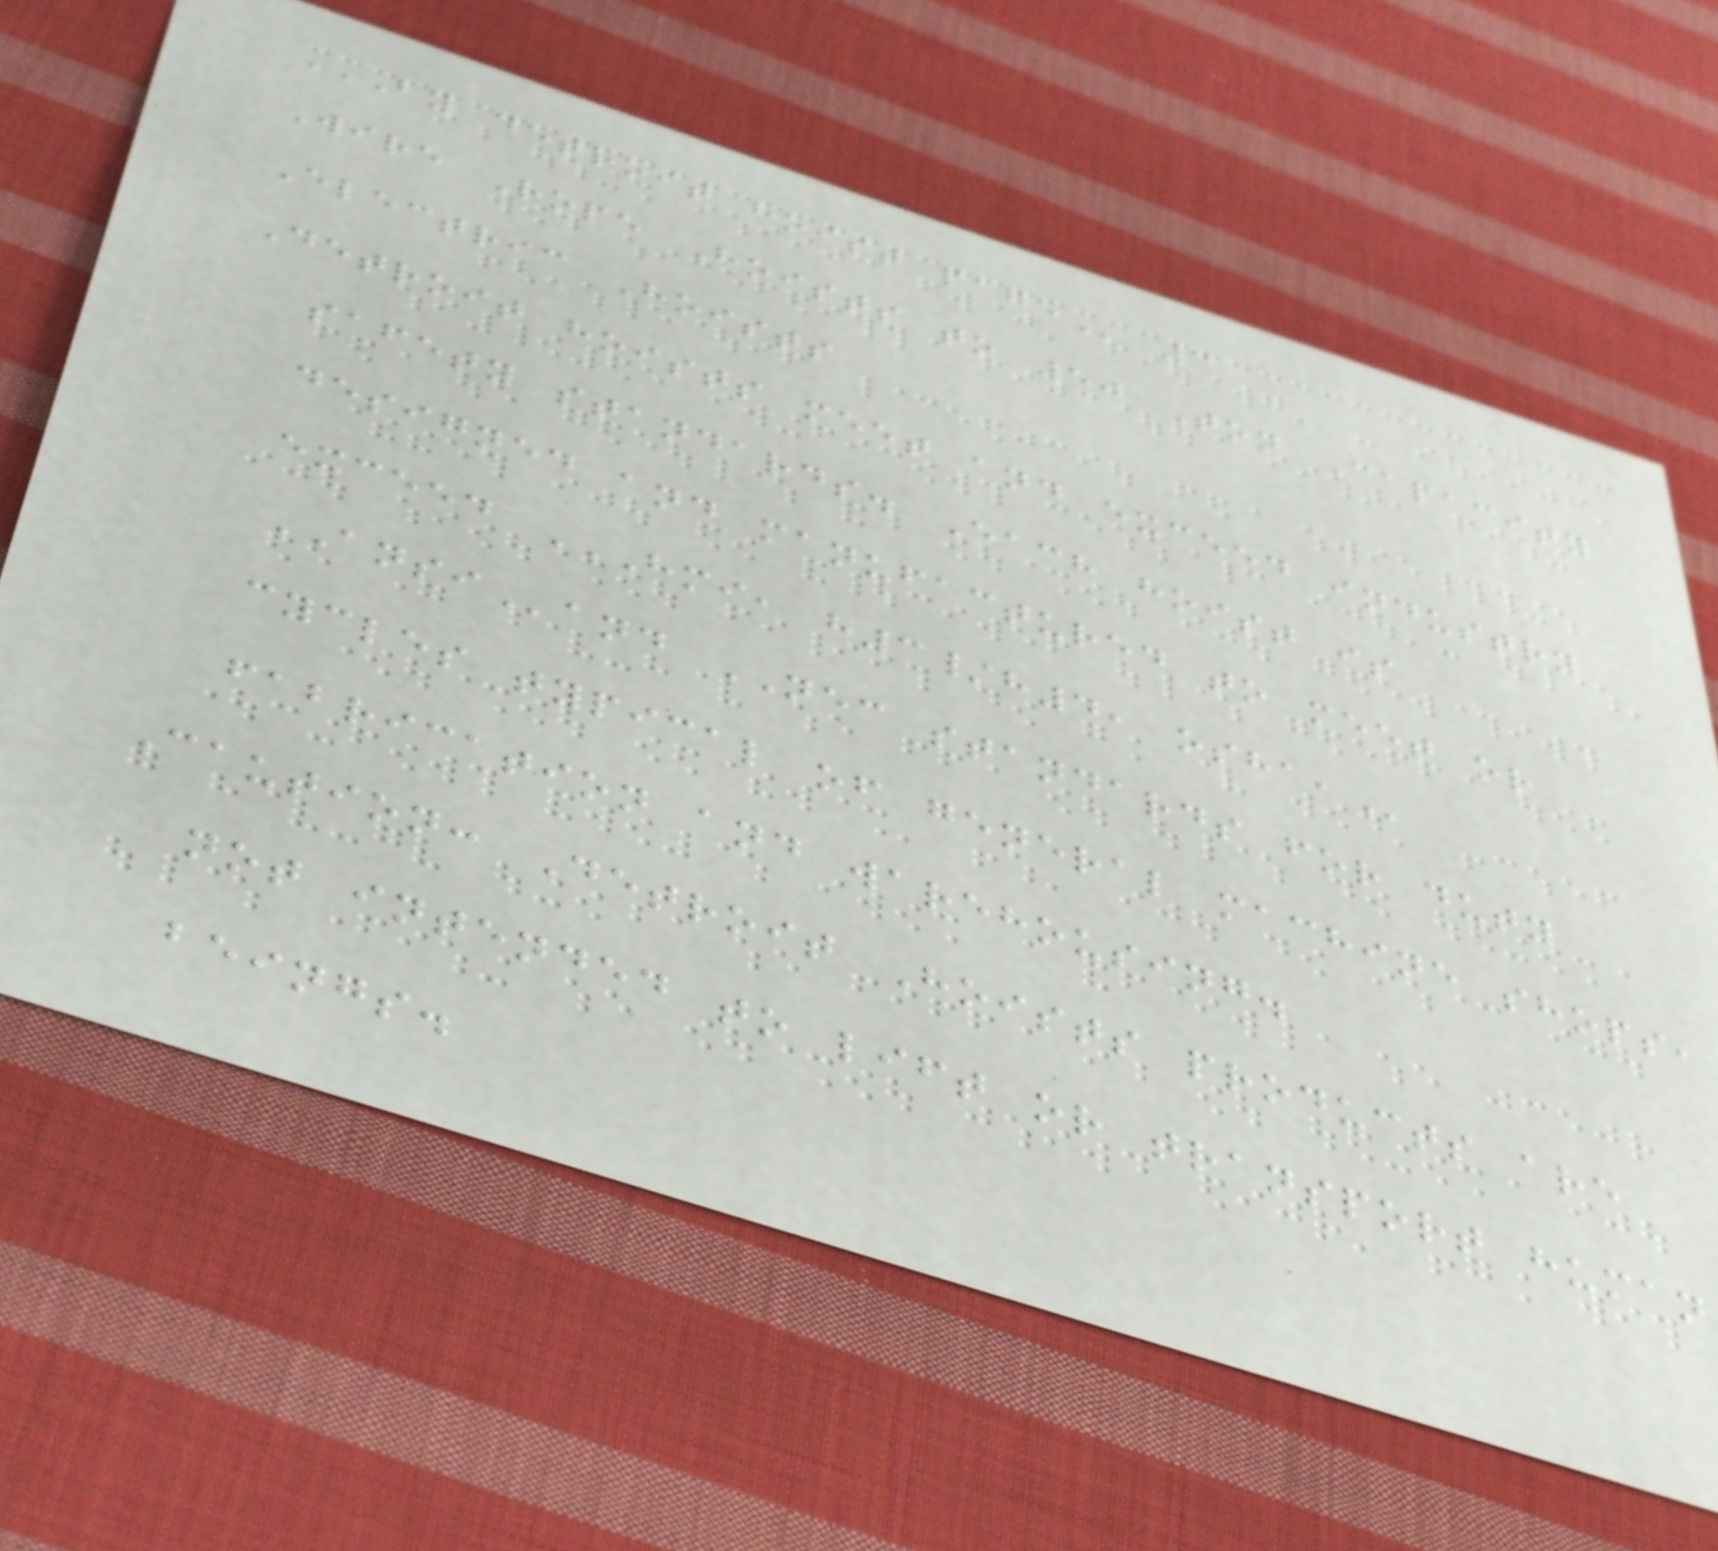BY DETROIT HOIST PAGE 3
Wire Rope Hoists to 50 Ton Capacity
Electric Hoists
Detroit hoists meet and exceed industry
safety standards. Each hoist is
designed and manufactured to meet or
exceed HMI, H3/H4, OSHA,
ANSIand NEC standards for duty
cycles typical of general machine shops,
fabrication and warehousing.
Caution: Detroit Hoists products are
not intended to lift or transport human
beings.
